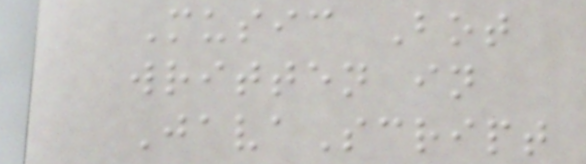Music Bot
written in
JavaScript
